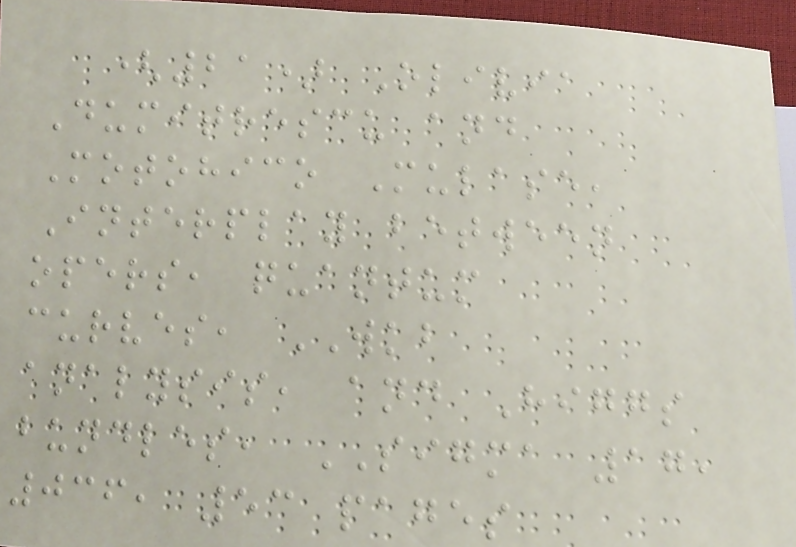(21) Olivia
Dumitrescu and
Motohico Mulase,
Interplay between
opers, quantum
curves, WKB
analysis, and Higgs
bundles, SIGMA 17,
036, 53 pages
